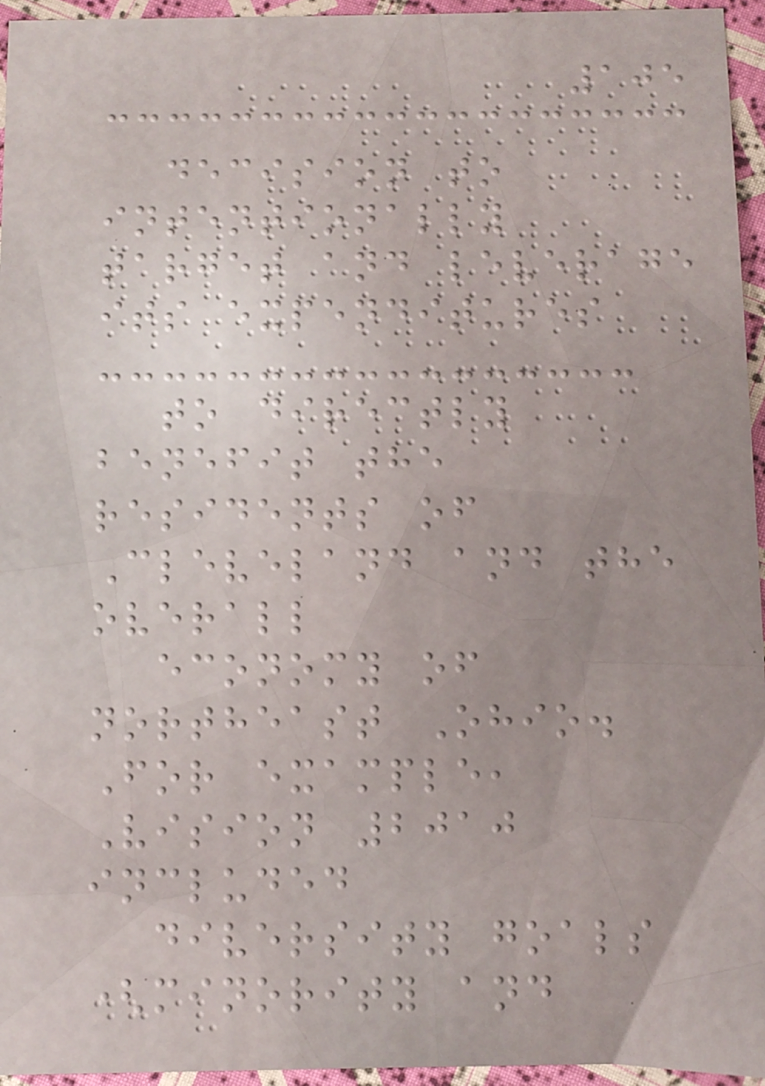105
decision to
intentionally
target and leverage
its expenditures
to directly
benefit the
residents of
Cleveland and the
overall
economy of
northeast Ohio.
For example,
Vision 2010
included
diversity goals
(minority and
